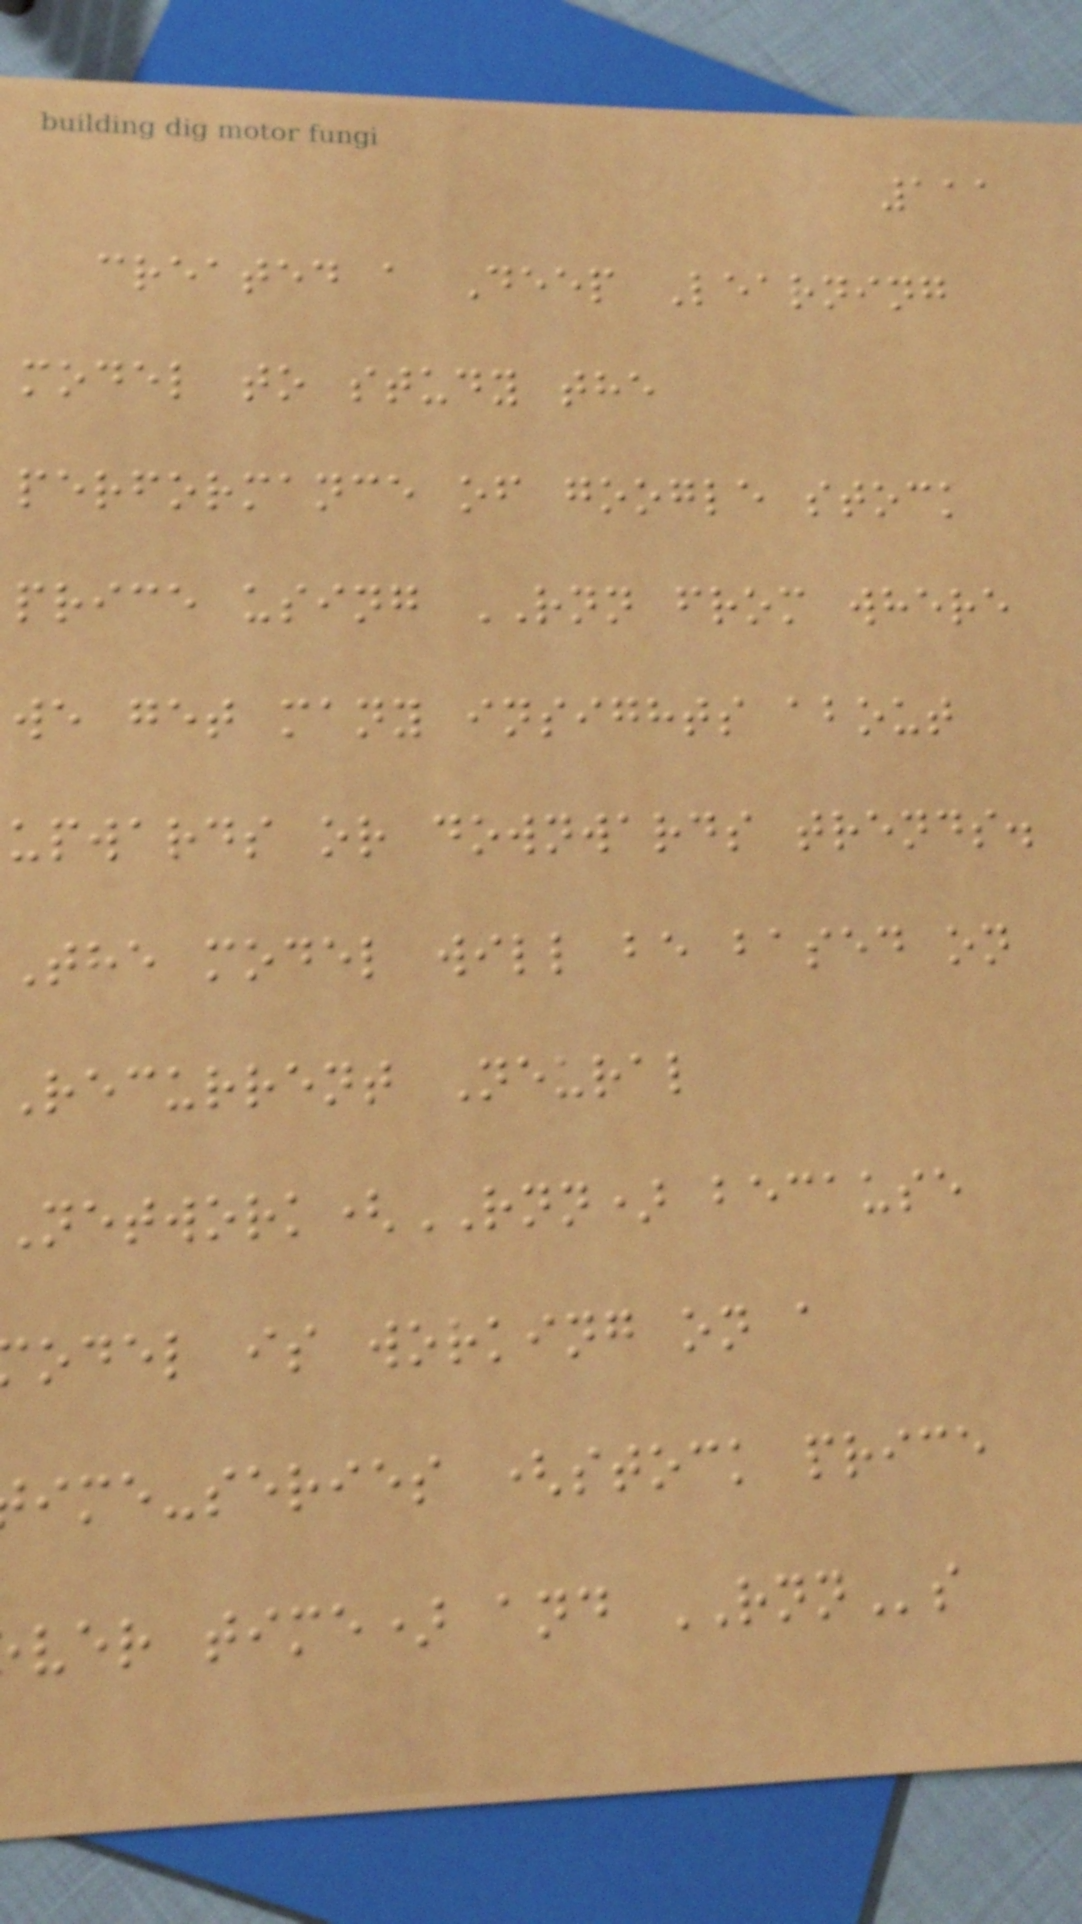111
created a Deep Learning
model to study the
performance of google stock
price using RNN from where
we get many insights about
upwards or downwards trends.
The model will be based on
Recurrent Neural
etwork(RNN) because
odel is working on a
ime-series (stock price
ver time) and RNNs
